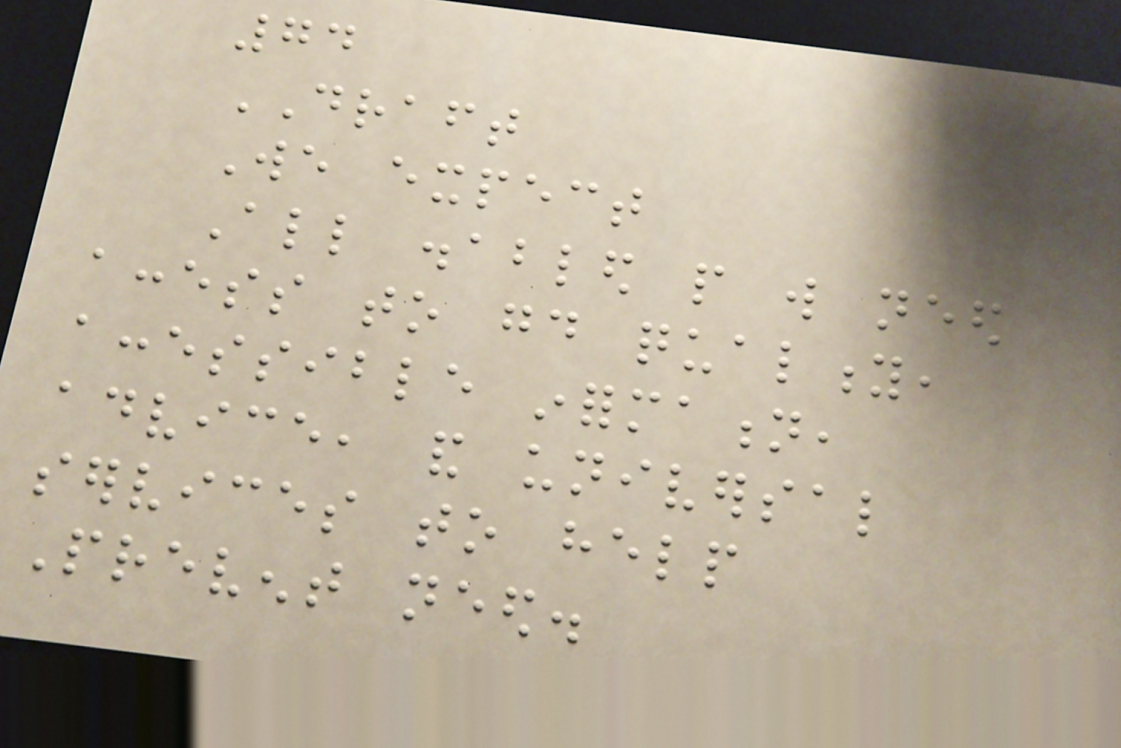74
DRAFT
We expect
All disabled people will need
access to good quality,
accessible information,
advice, and universal
services to help
Prevent need.
